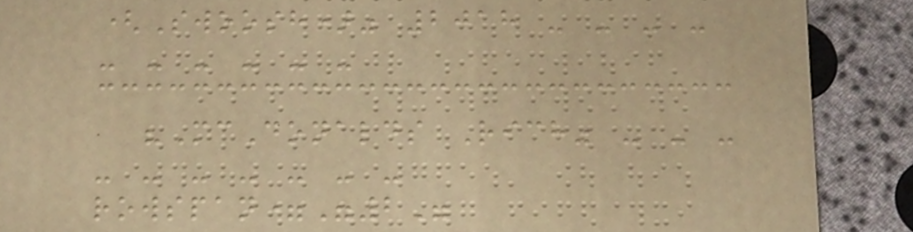(Swoosh)" 2018 - - - -
- - - - - -
"McDonalds Rich" - - -
- - - - - - -
rowspan="2"
